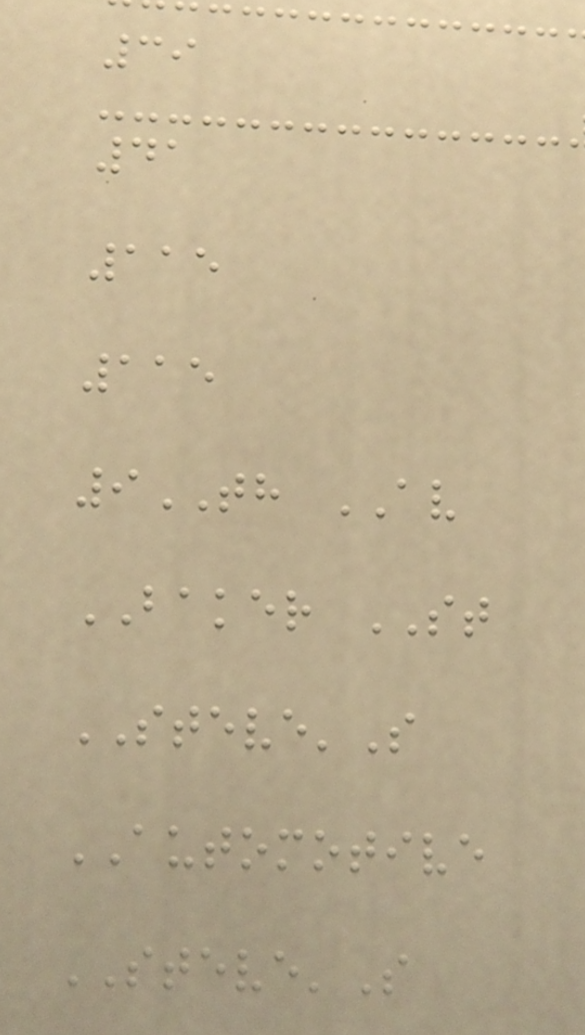39
41
115
115
9TH AV
BAKER ST
STEVE'S
AUTOMOTIVE
STEVE'S
